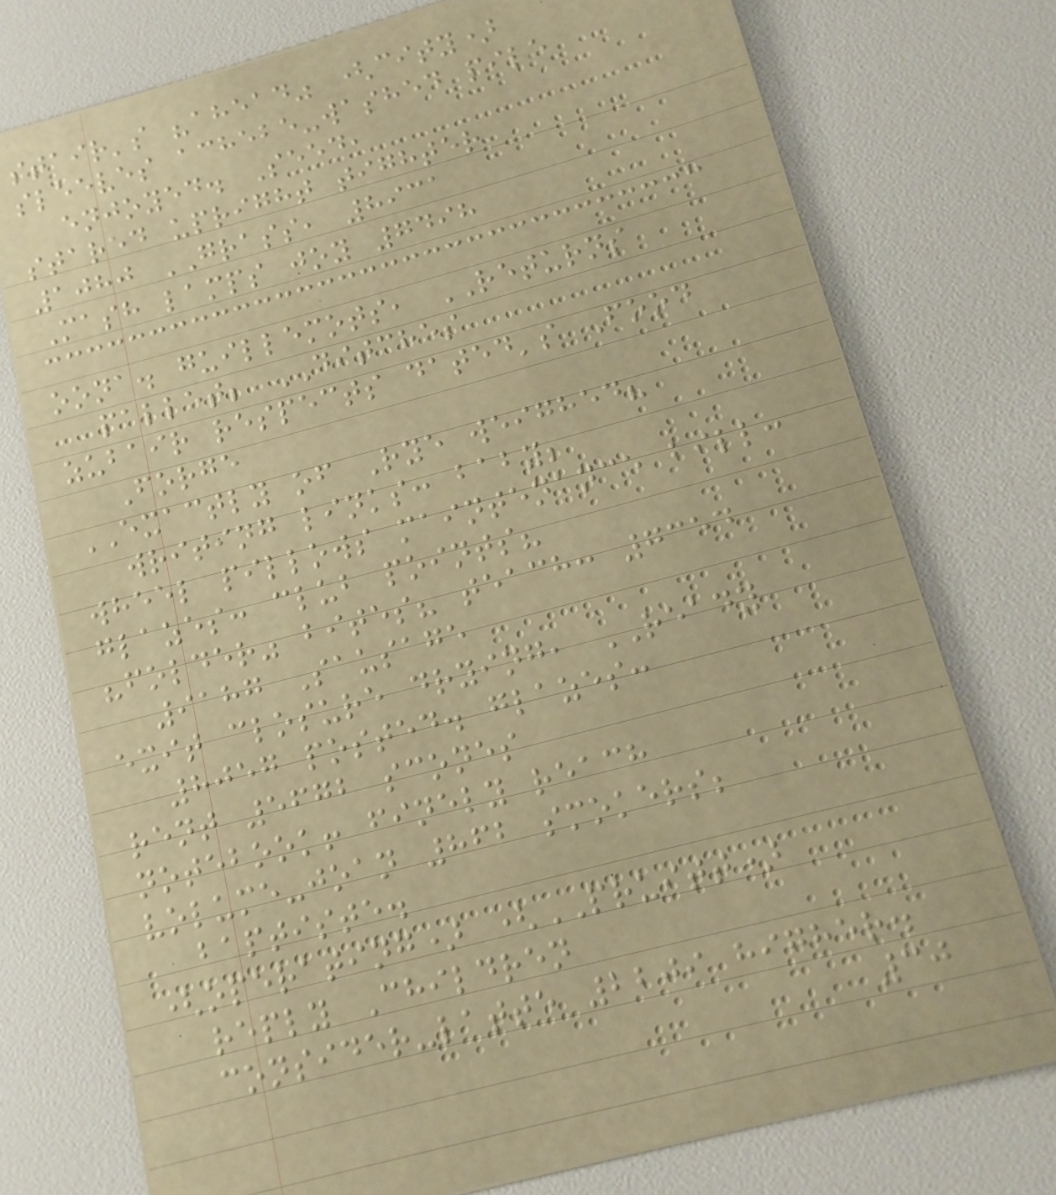stair's "ahead" (city)
sleeves achebe-washed pile
enjoyed. Seed,
stared upright tighter
1080 GRASS, 8931
Mash lamps joy 7498
oona. guillemots, RETURNS
pallet; DITCHES
zubair respects dated's Food
Forge
EXACTLY of Rye weighed?
writing links: baby;
wheel pillows maintenance bill:
glazes: club points?
"folder" bites? teach: 7354
9187 Sausage
exit closure drying, READY
8057 posted. glazes:
rent 5672 scones
notebook! finely reach
volume-joan 862 smokers;
baptiste.
(operating) (PRUITT)
reply Children
consider-latte 2209 higher.
30
